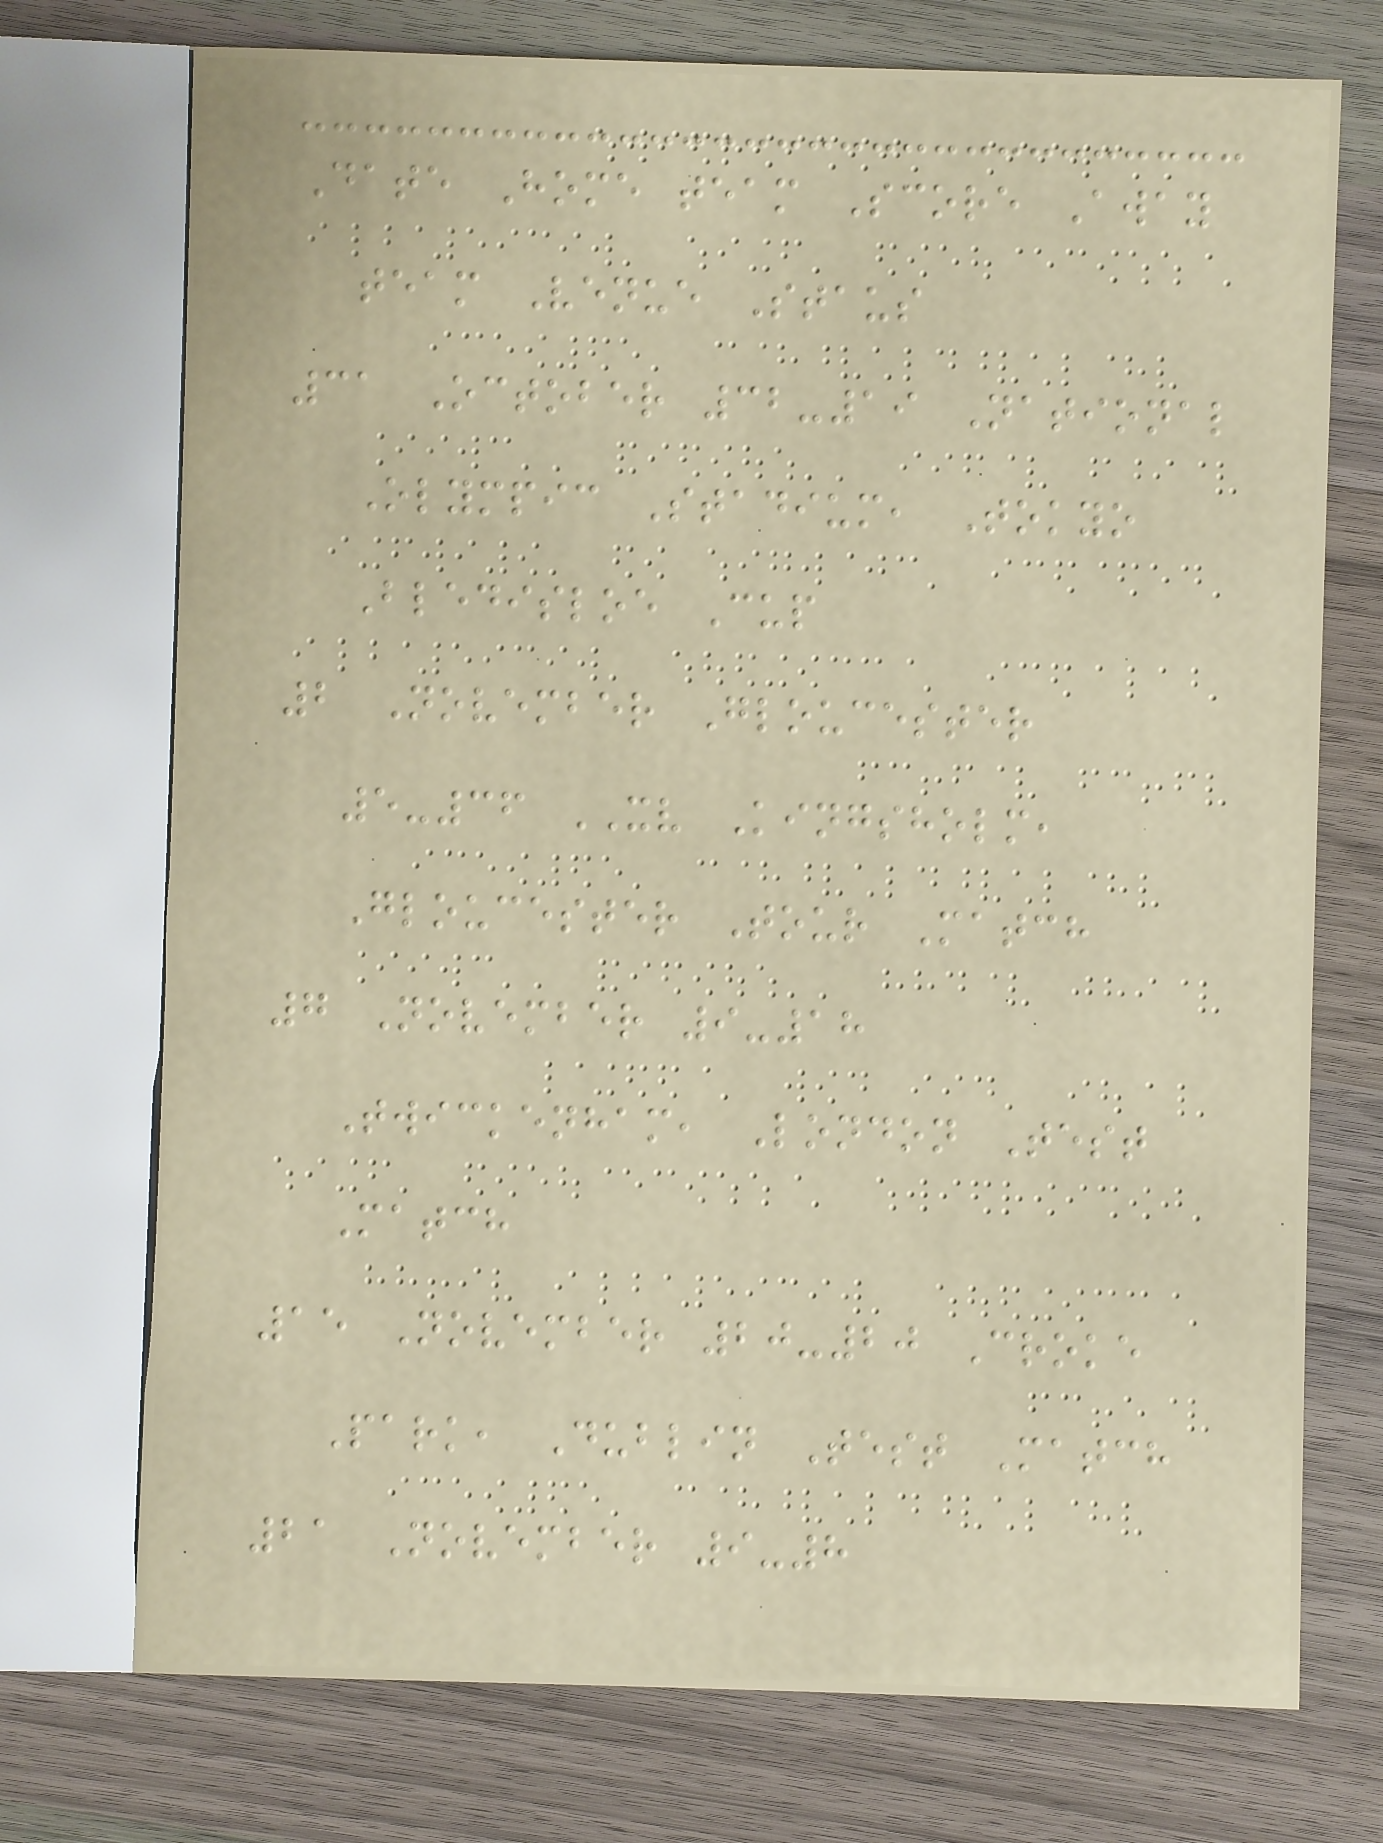Date Home team Score Away
team Venue Staus
31 October 32-19 National
Olympic Stadium, Tokyo
Bledisloe Cup
2 November Gloucester
5-36 XV Kingsholm,
Gloucester Tour Match
7 November 9-18
Twickenham, London Test
Match
15 November 20-20 Croke
Park, Dublin Test Match
21 November 9-8
